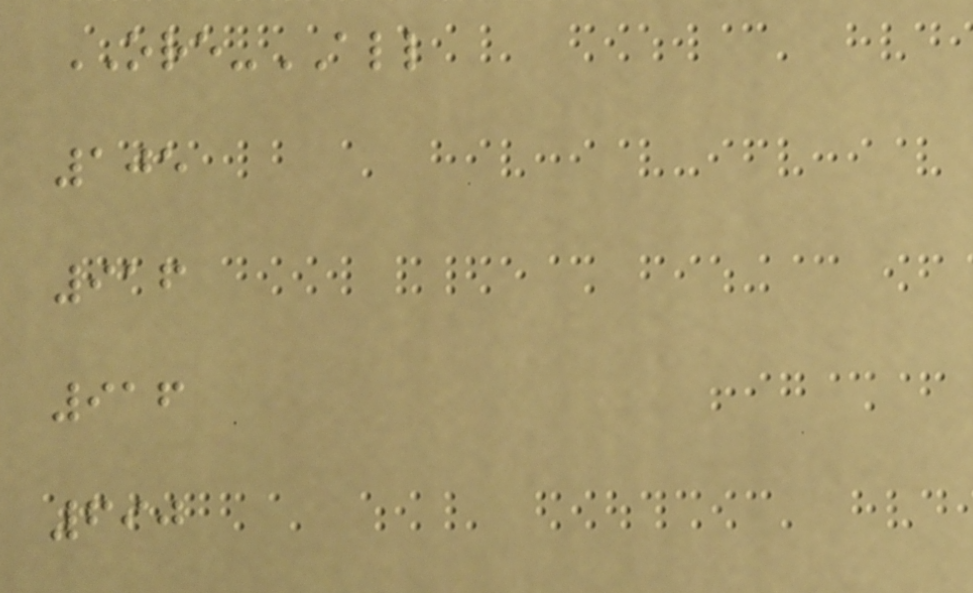ORE-ALL
105
916
916
690
